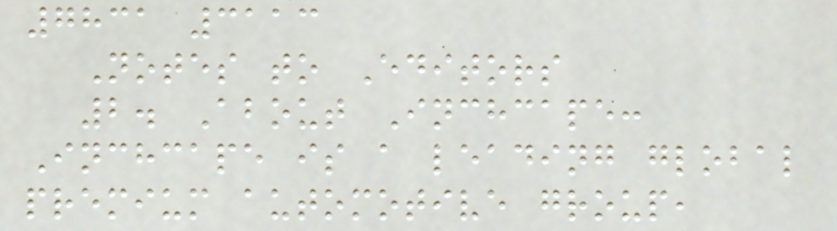7831 3113
Notes to Editors
2. About Inchcape:
Inchcape is a leading global
premium automotive group,
